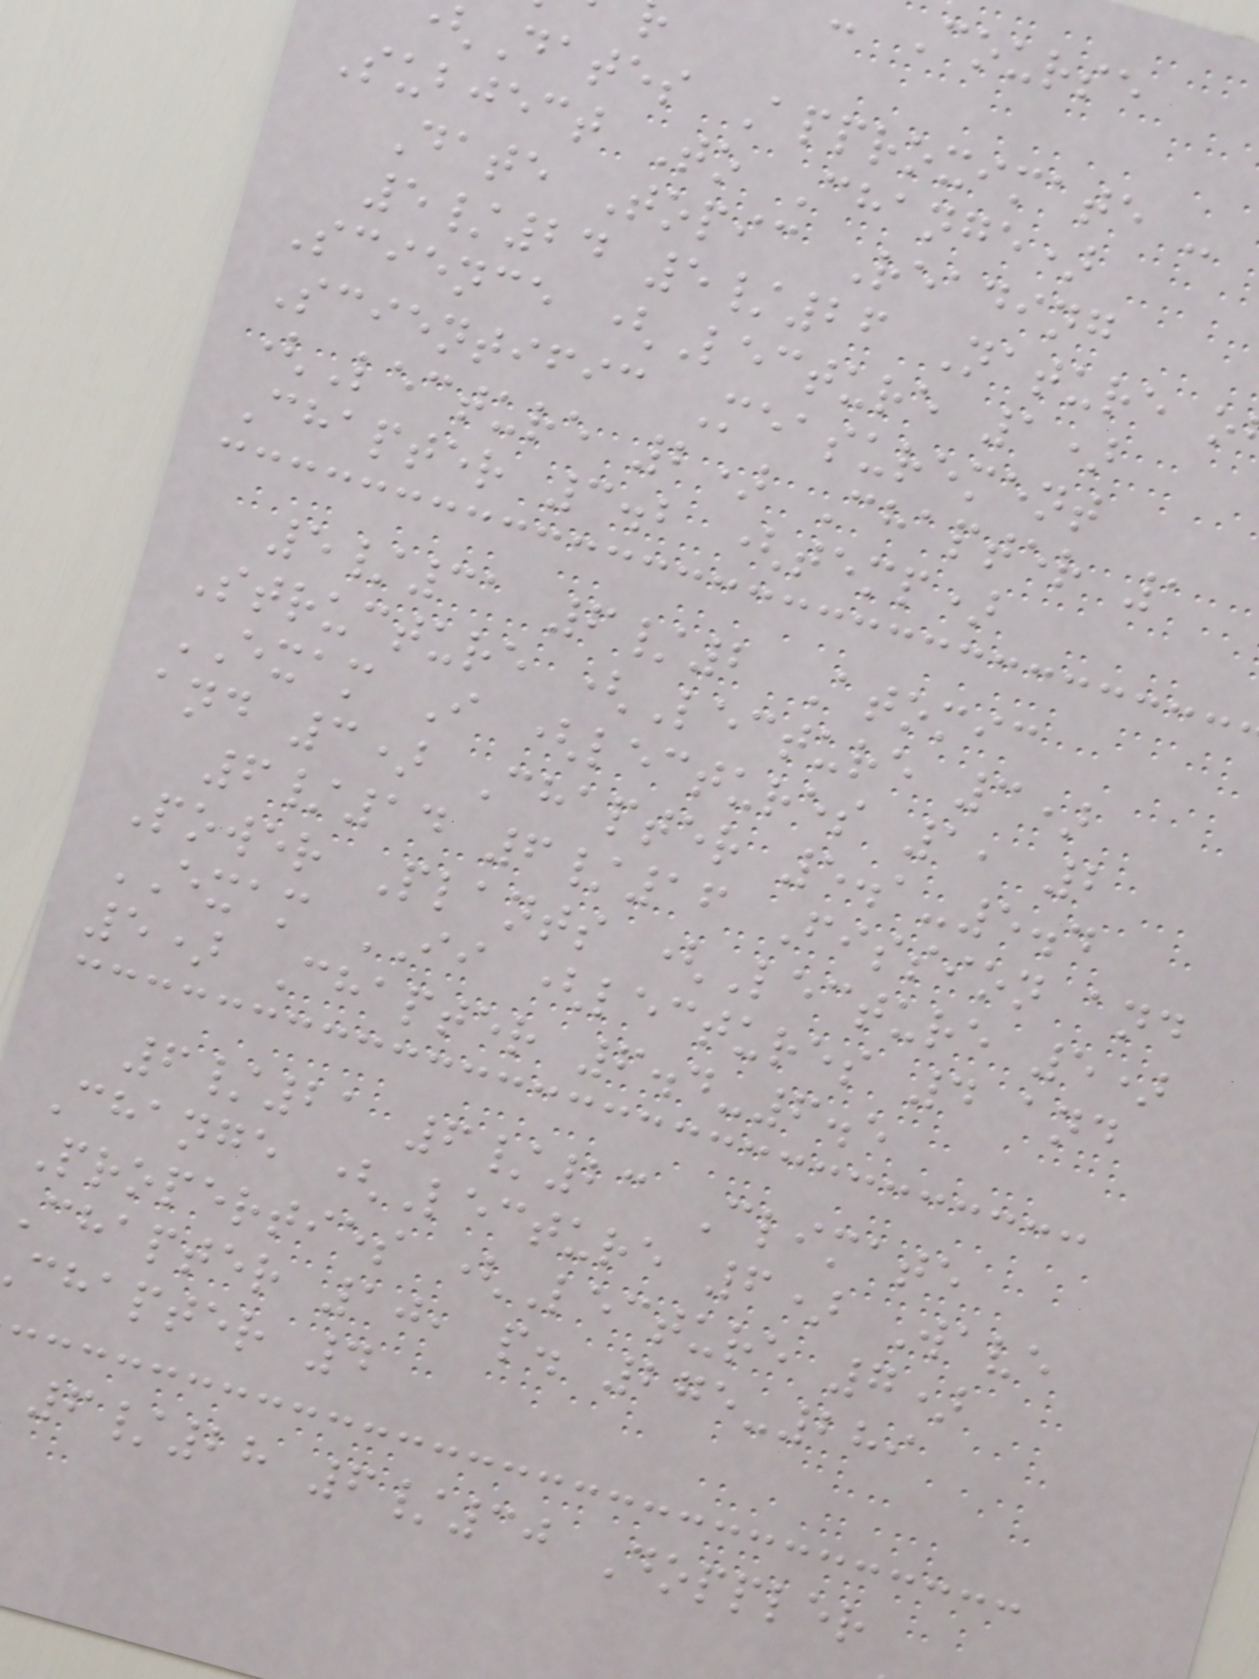Course
Dates Approximate -
Subject To Change)
Date Topic Reading
5/24 5/26 Nature o
Science (Lecture 1)
Scientific Measurement
(Lecture 2) Chapter 1
Chapter 3.2 (temp)
5/31 6/2 Atomic
Structure (Lecture 3)
EXAM I (lectures 1, 2
and 3) Chapter 5.1-5.4
6/14 6/16 Fission and
Power Plants (Lecture 5)
EXAM II (lectures 4 and
5) Chapter 6.4-6.5
6/21 6/23 Climate
Change (Lecture 6) Wave
Properties (Lecture 7)
Chapter 10, p. 275-289
chapter 4
6/28 6/30 Doppler
